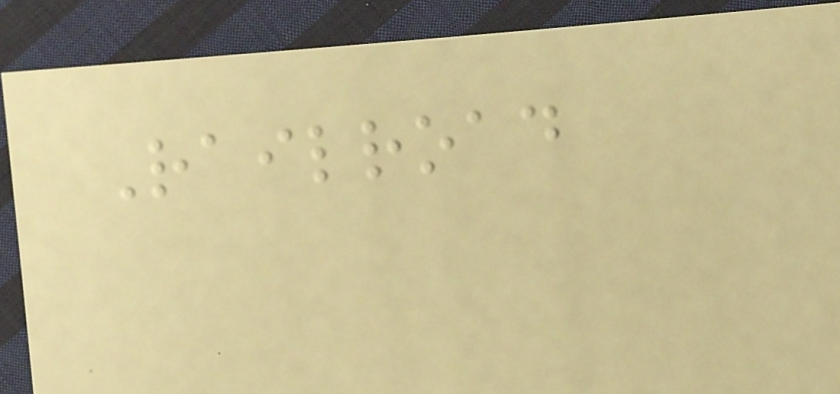Railroad
